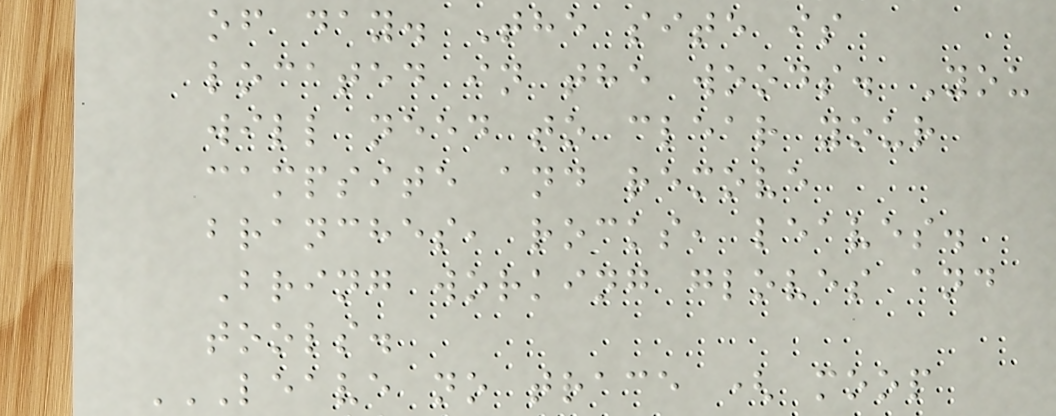of day. The site is
located in the woods. You
will need to clear your
campsite and remove
branches, rocks, leaves.
Bring working gloves and
tools.
LEAVE NO TRACE ( MOOP
